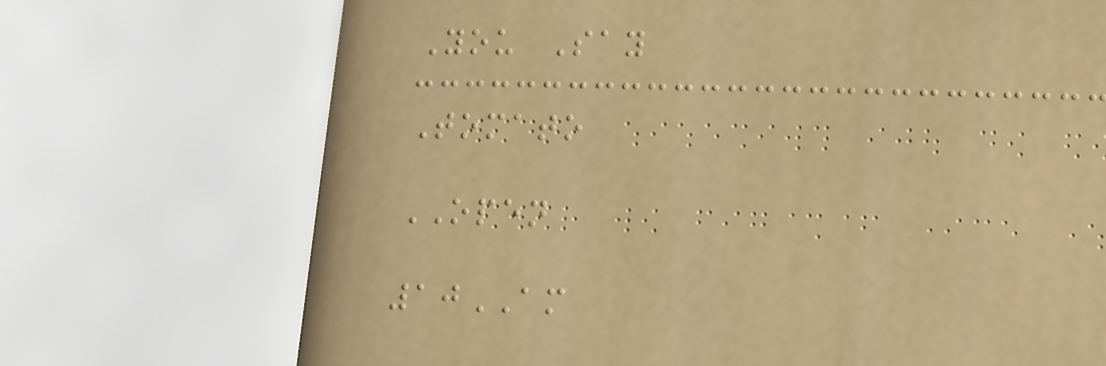You Say
Tomato
OPEN
10AM
